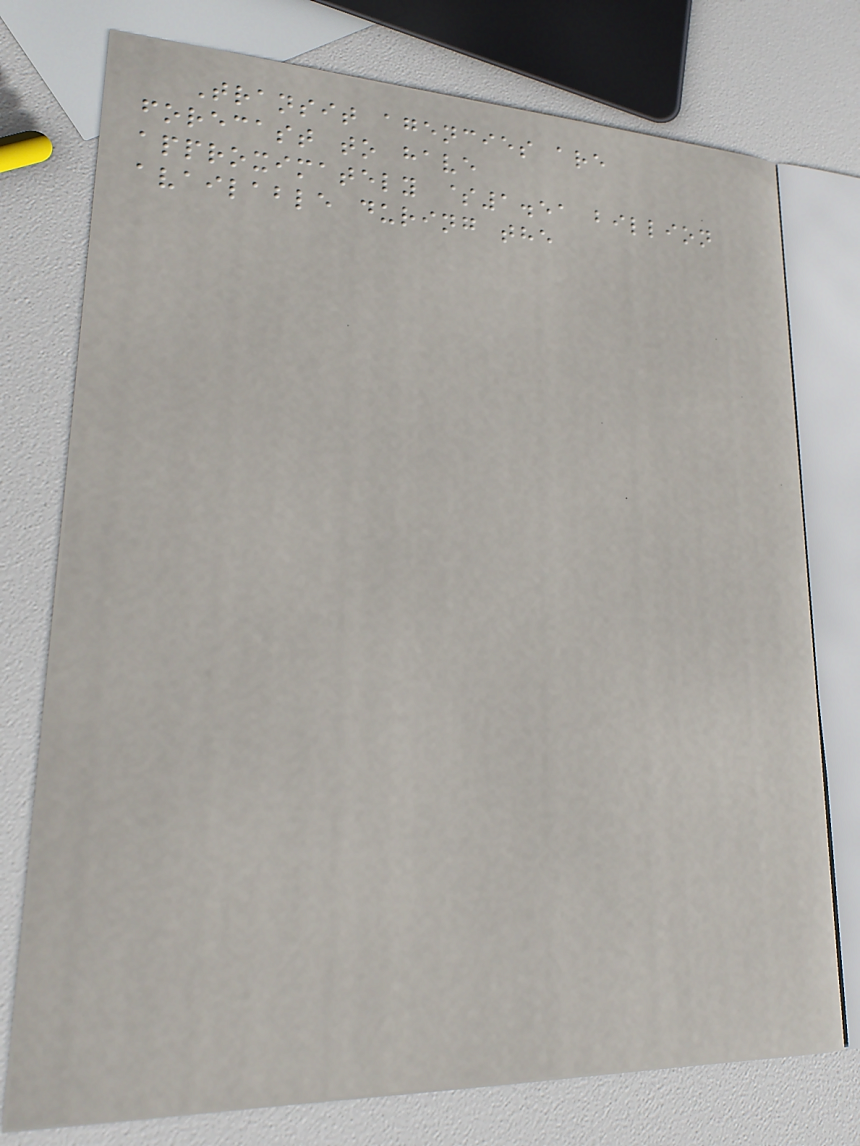Transit agencies are
forecast to have
approximately $1.51 billion
available during the
